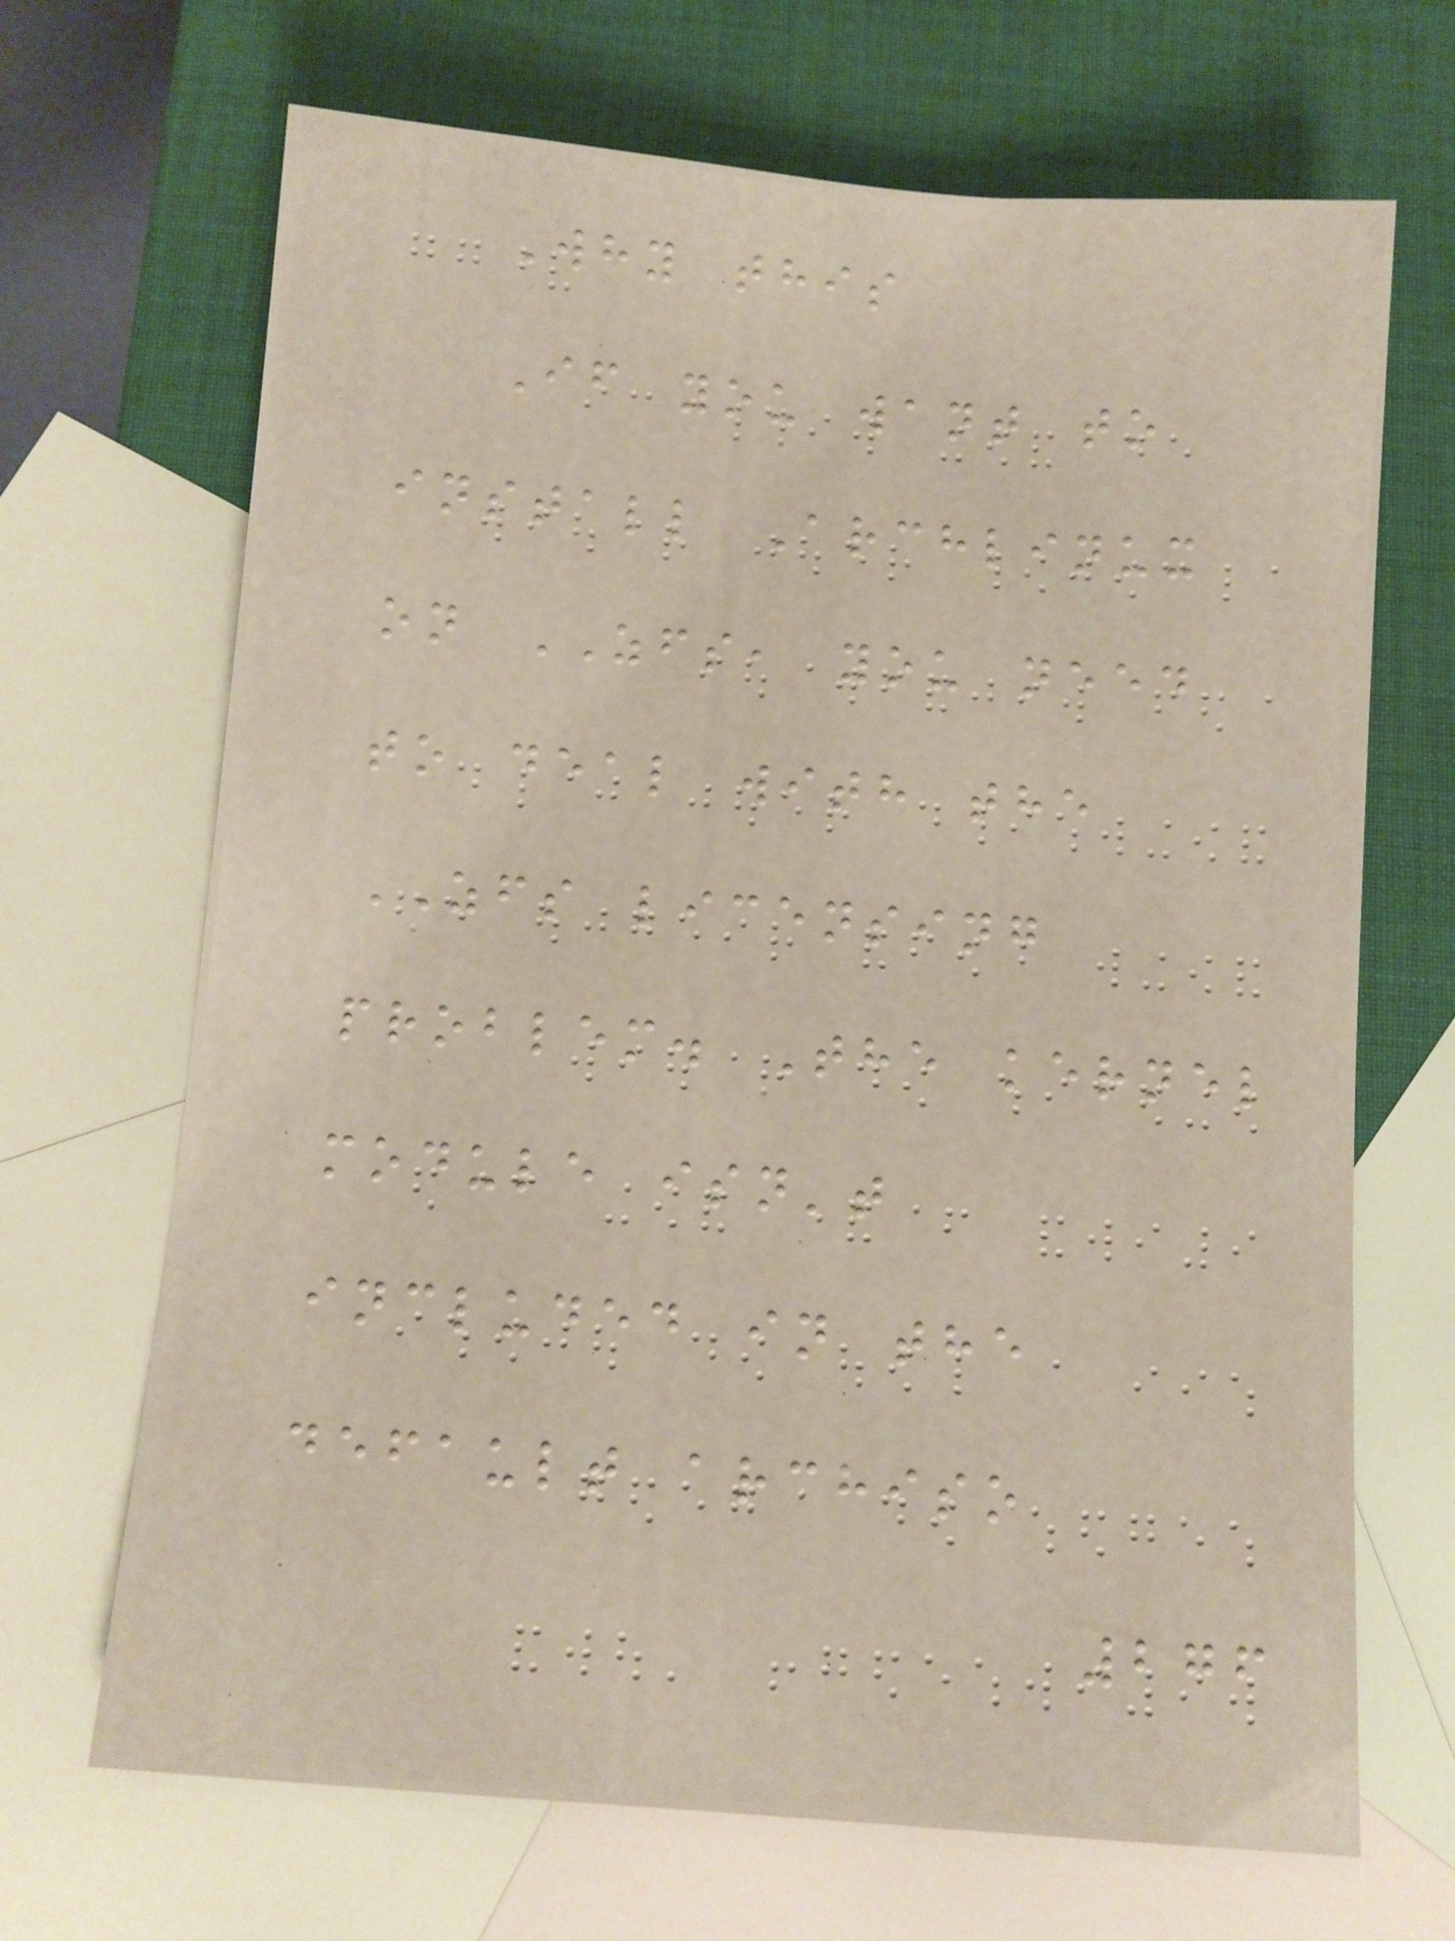Why this
If you want to
install Archlinux
on ZFS, you need
to deal with the
ZFS licensing
problem. The kernel
module isn't
included in the
default archiso
276
